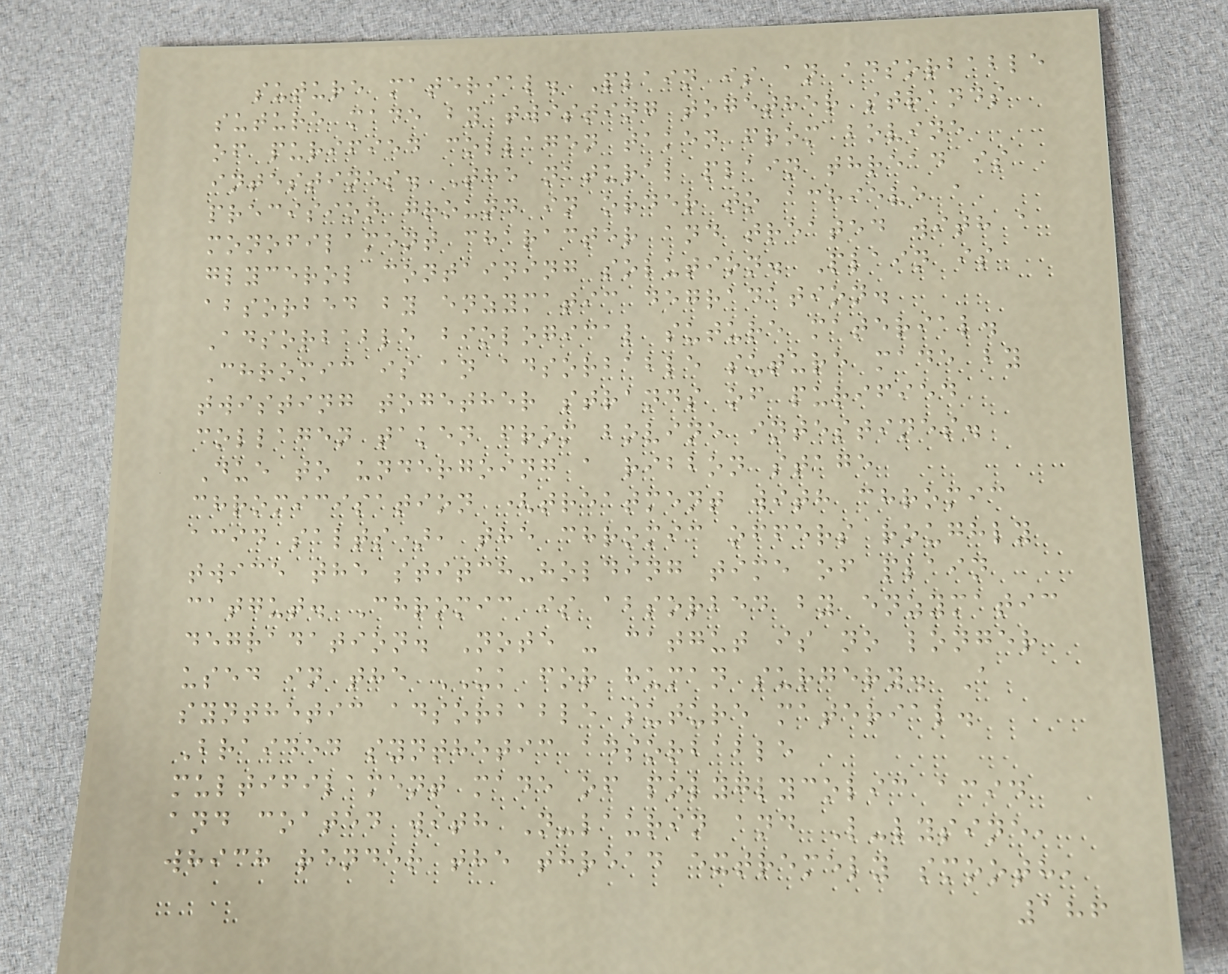suture material. Plain is an adsorbable
suture made by twisting together strands
of purified collagen taken from bovine
intestines. The natural plain thread is
precision ground in order to achieve a
monofilament character and treated with a
glycerol containing solution. Plain is
absorbed by enzymatic degradation.
Adsorbable biological suture material.
Chromic is an adsorbable suture made by
twisting together strands of purified
collagen taken from bovine intestines.
Due to undergoing a ribbon stage
chromicisation (treatment with chromic
acid salts), the chromic offers roughly
twice the stitch-holding time of plain
catgut. Chromic is absorbed by enzymatic
degradation. Note - catgut is no longer
used in the UK for human surgery. A
synthetic adsorbable suture material.
Braided synthetic adsorbable
multifilament made of polyglycolic acid
and coated with N-laurin and L-lysine,
which render the thread extremely smooth,
186
